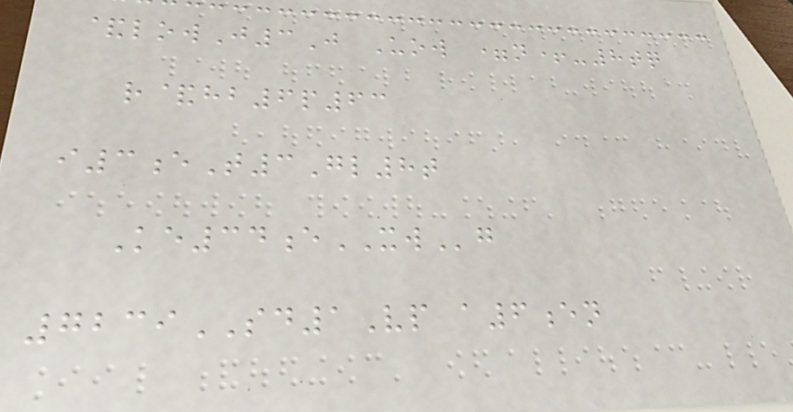&lowJ3J Uow =n+-8tq
r&hb6p63
i3eT3Gl8t
Ke34eXWg
7239SD1Vp a6en
